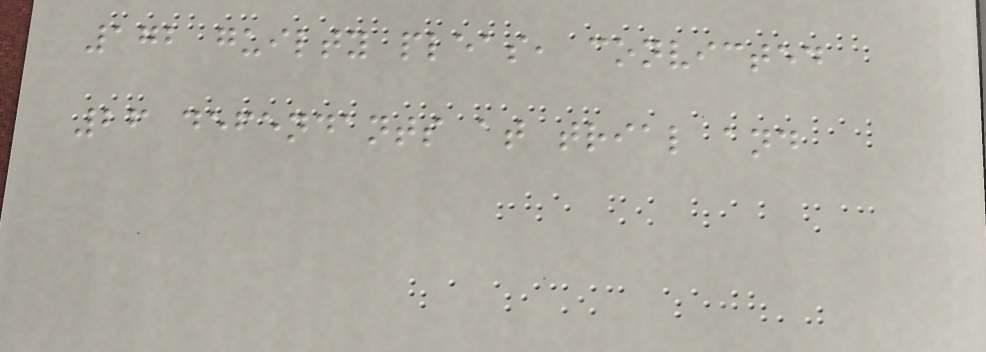172 guilty pleas, convicted
26 defendants at trial and
